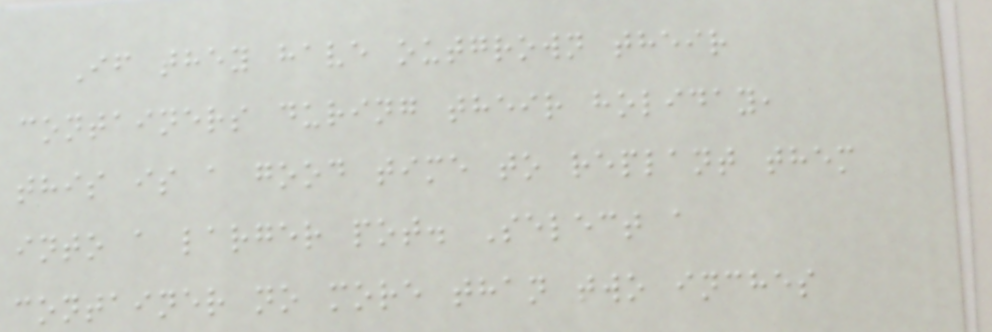If they have outgrown their
containers during their holiday,
this is a good time to replant them
into a larger pot. Select a
container no more than two inches
